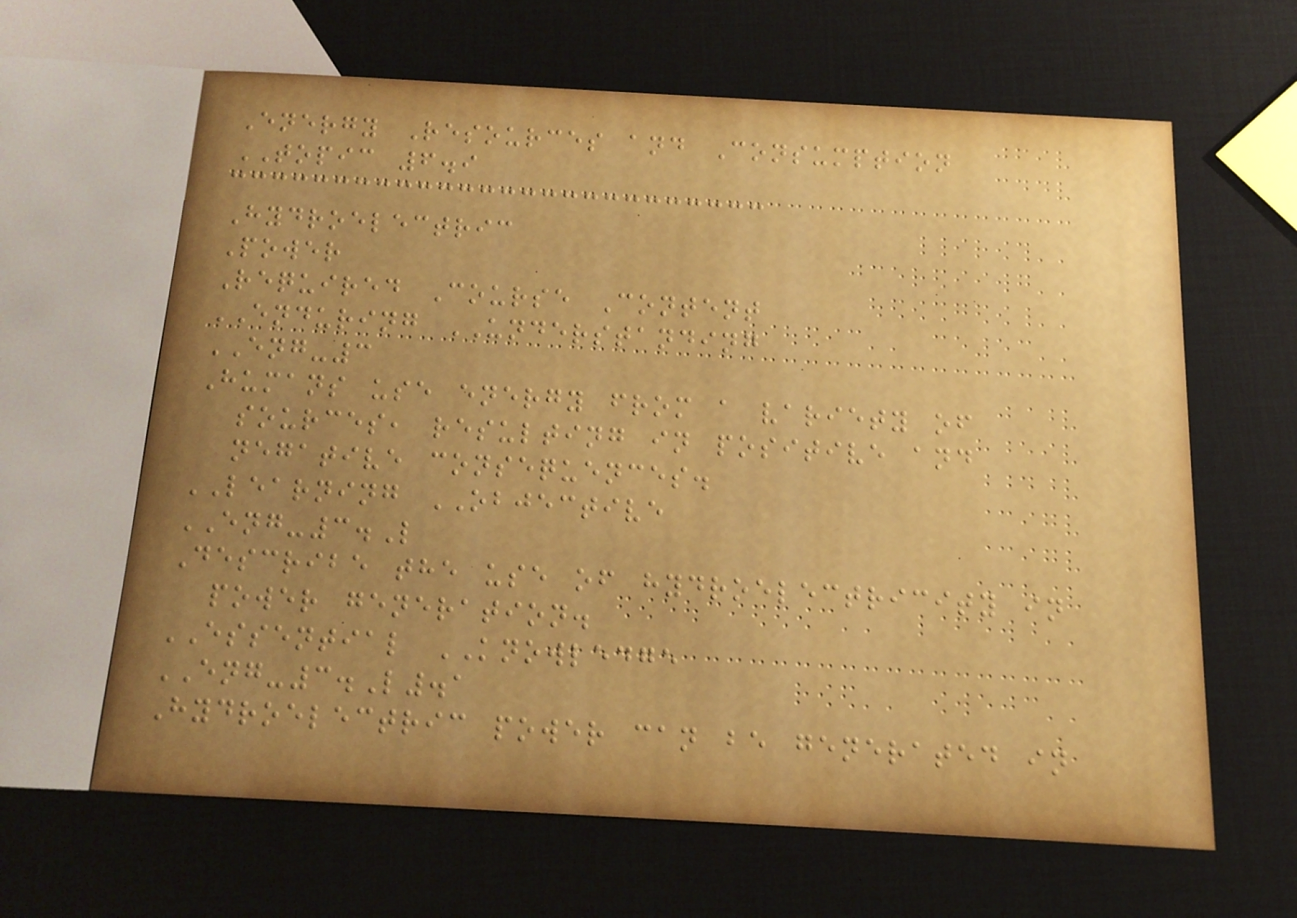Energy Resources and Consumption
TOPIC 6.9
Hydroelectric
Power
Required Course Content
ENDURING UNDERSTANDING
ENG-3
Humans use energy from a variety of
sources, resulting in positive and
negative consequences.
LEARNING OBJECTIVE
ENG-3.L
Describe the use of hydroelectricity in
power generation.
ESSENTIAL KNOWLEDGE
ENG-3.L.1
Hydroelectric power can be generated in
